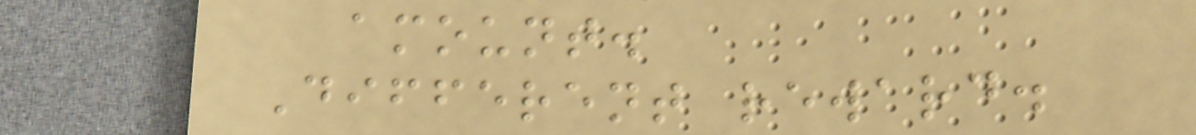amount.
Different reward.
